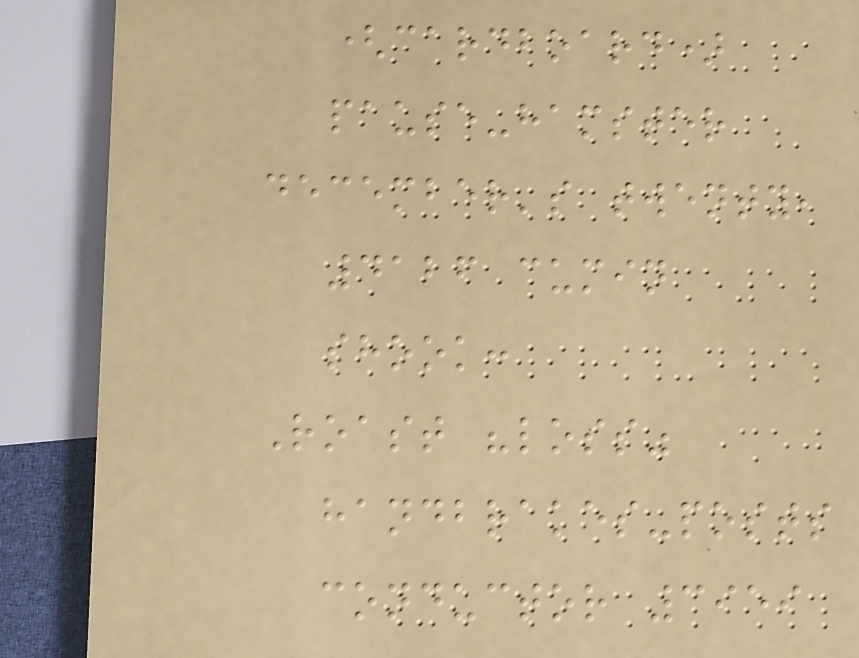(cardboard)
pause-hamster
december's twenty,
4126 cumin
shook:
Roast "loss"
handbrakes-posts
conductor 3959
